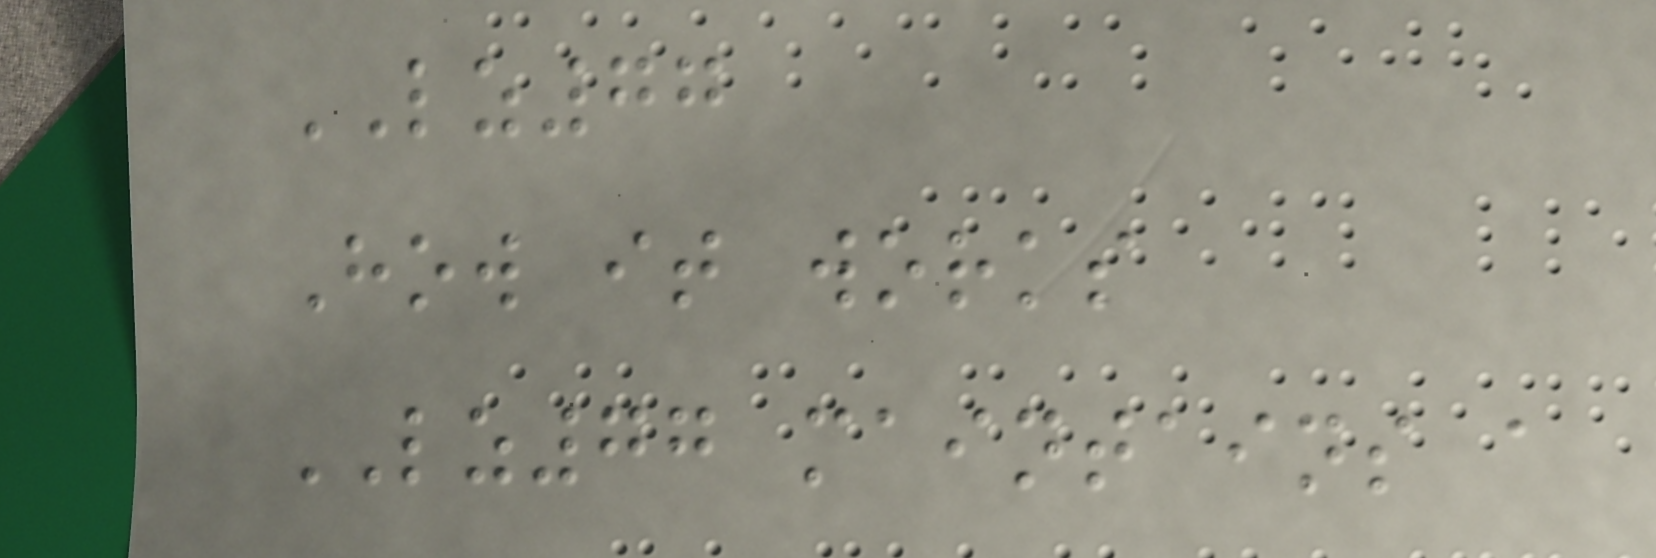LZ77
How it works
LZ77 maintains a
